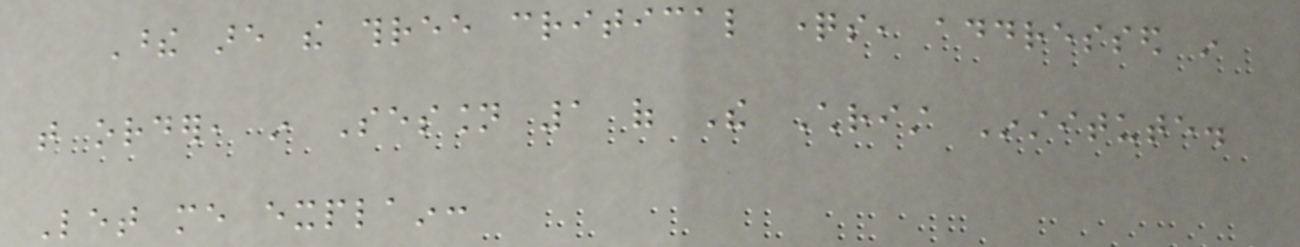These are the three critical questions, addressed in
that order, in Session 1 of The Christ Institute.
Let me explain:
